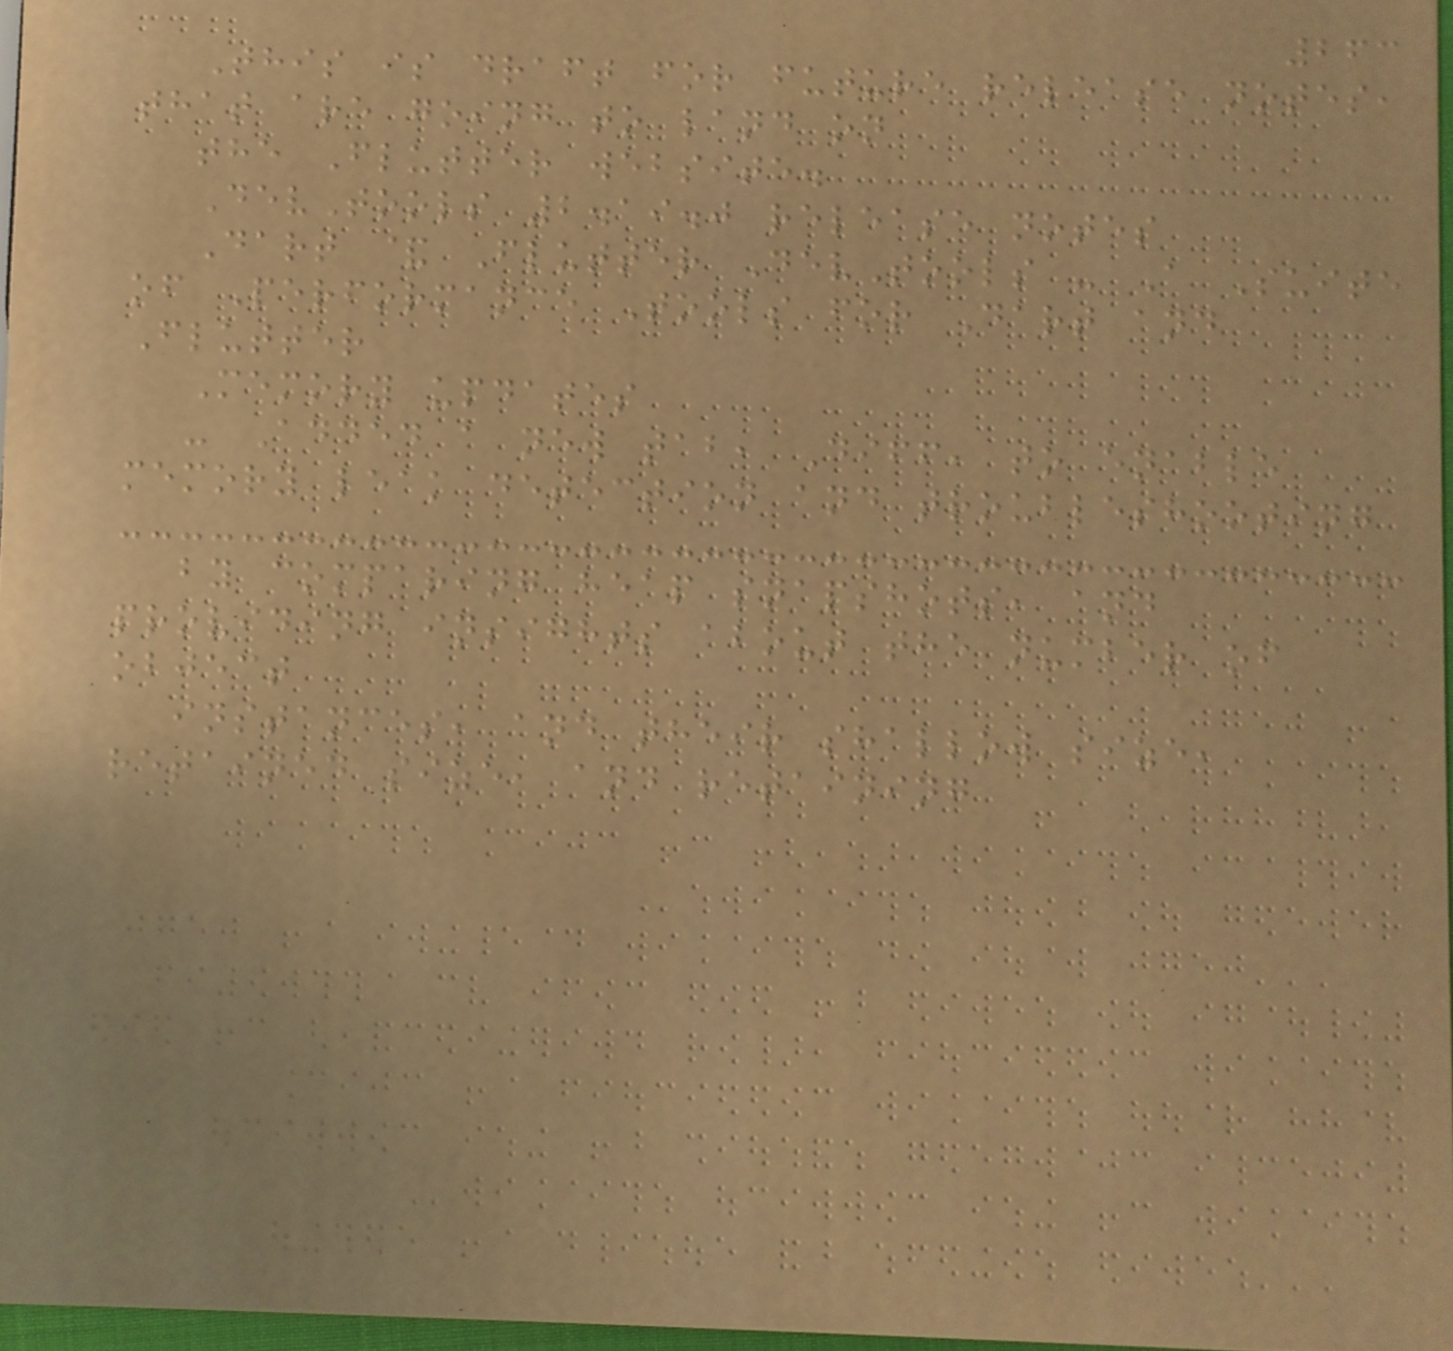263
This is draft for future release notes,
that are going to land on
the Flutter website.
DevTools 2.19.0 release notes
Dart & Flutter DevTools - A Suite
of Performance Tools for Dart and
Flutter
Memory updates
- Added a new tab, Diff, to enable
memory leak detection and troubleshooting
by comparing heap snapshots, and
providing insights about the number of
object
instances, and their shallow size,
retained size, and retaining
